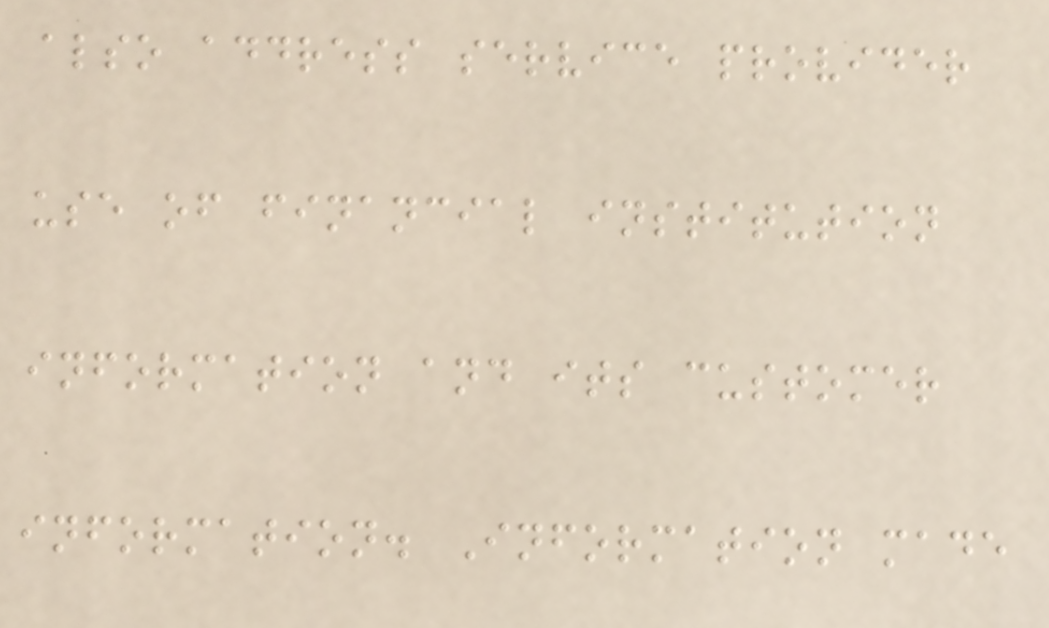also address service provider
use of financial institution
information and its customer
information. Information made
